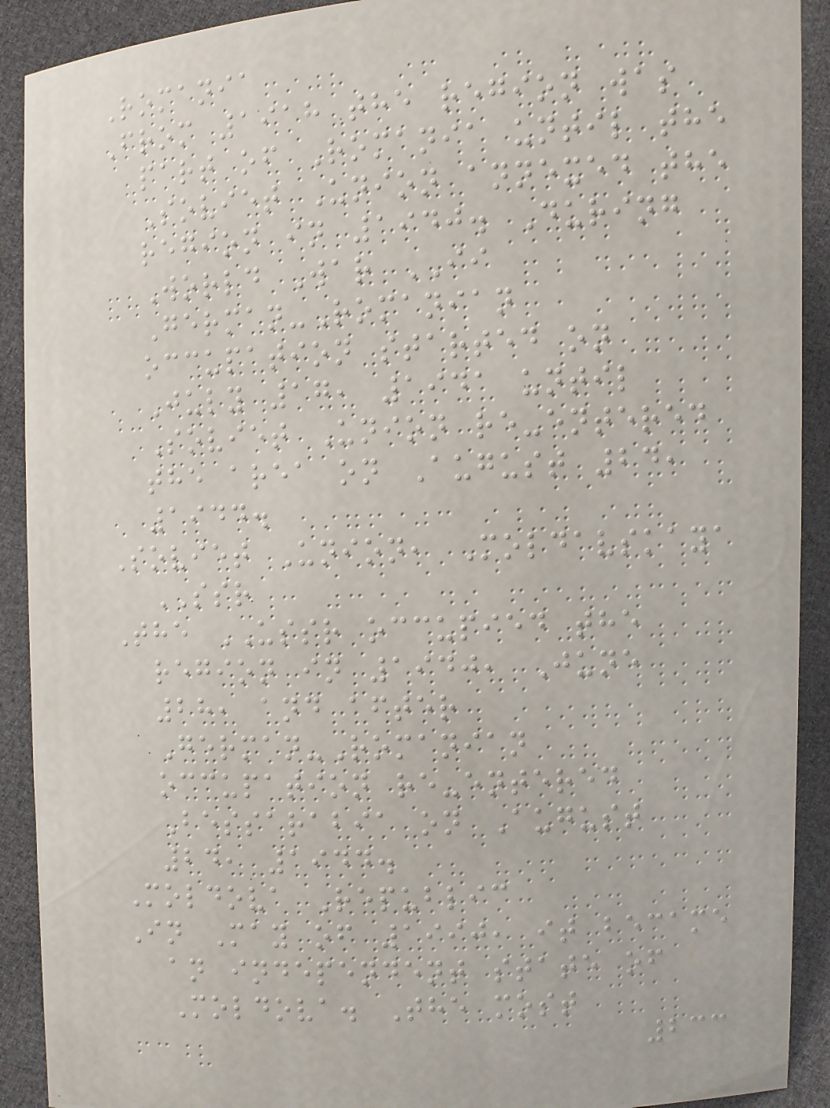Romania
From 1918 the region was
part of Romania until the
Soviet Union annexed the
region in 1940. During
World War II
German-Romanian
occupation started on
July 17, 1941 until
Soviet Union re-entered
the area on August 24,
1944.
Soviet Union, Moldavskaya
SSR
The USSR occupied the
region in 1940, June
28, and after
German-Romanian
occupation re-entered
Bessarabia on August
24, 1944.
Moldova Republic
In May of 1990, it became
an independent state of
Moldova. The most
233
